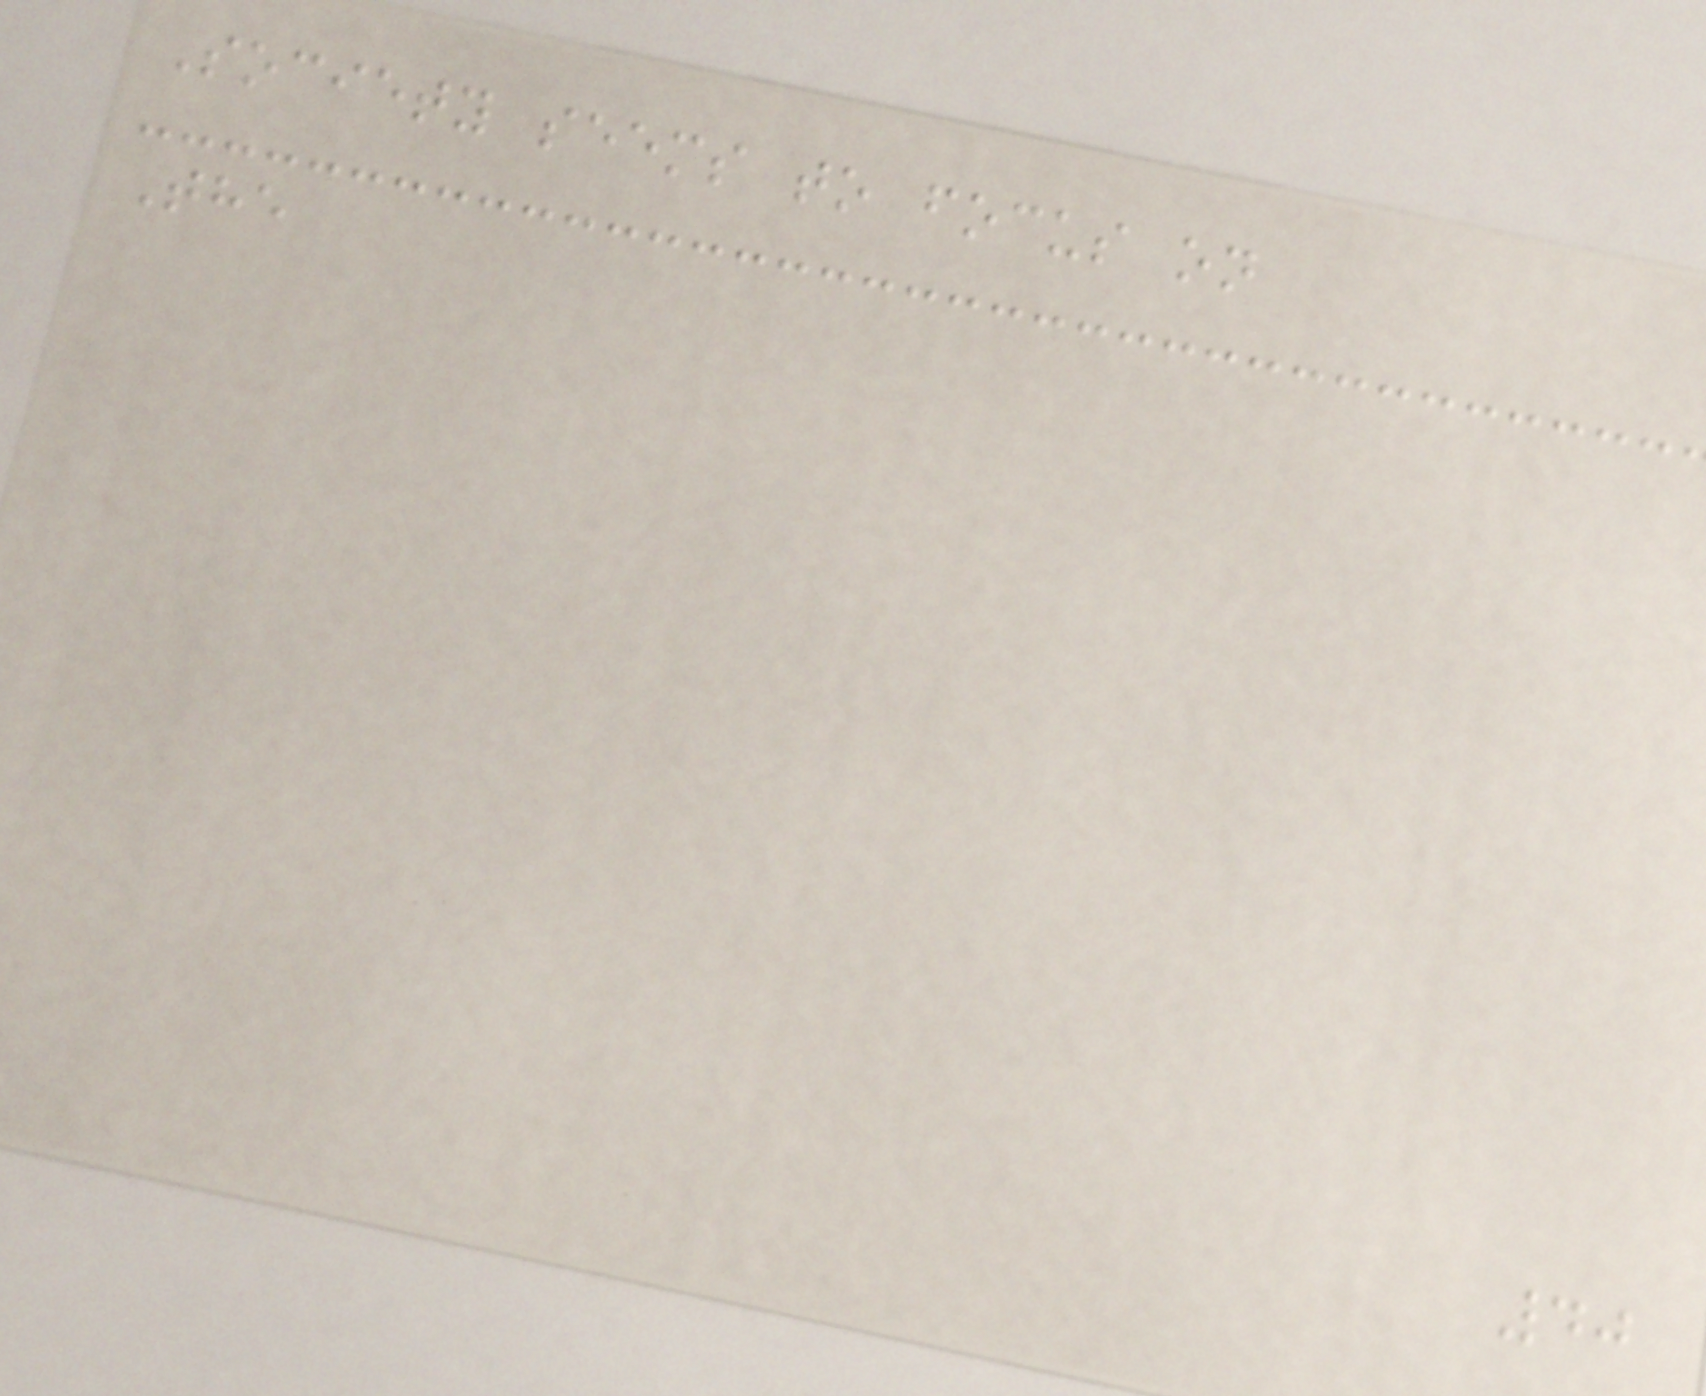Society seems to focus on
The
40
